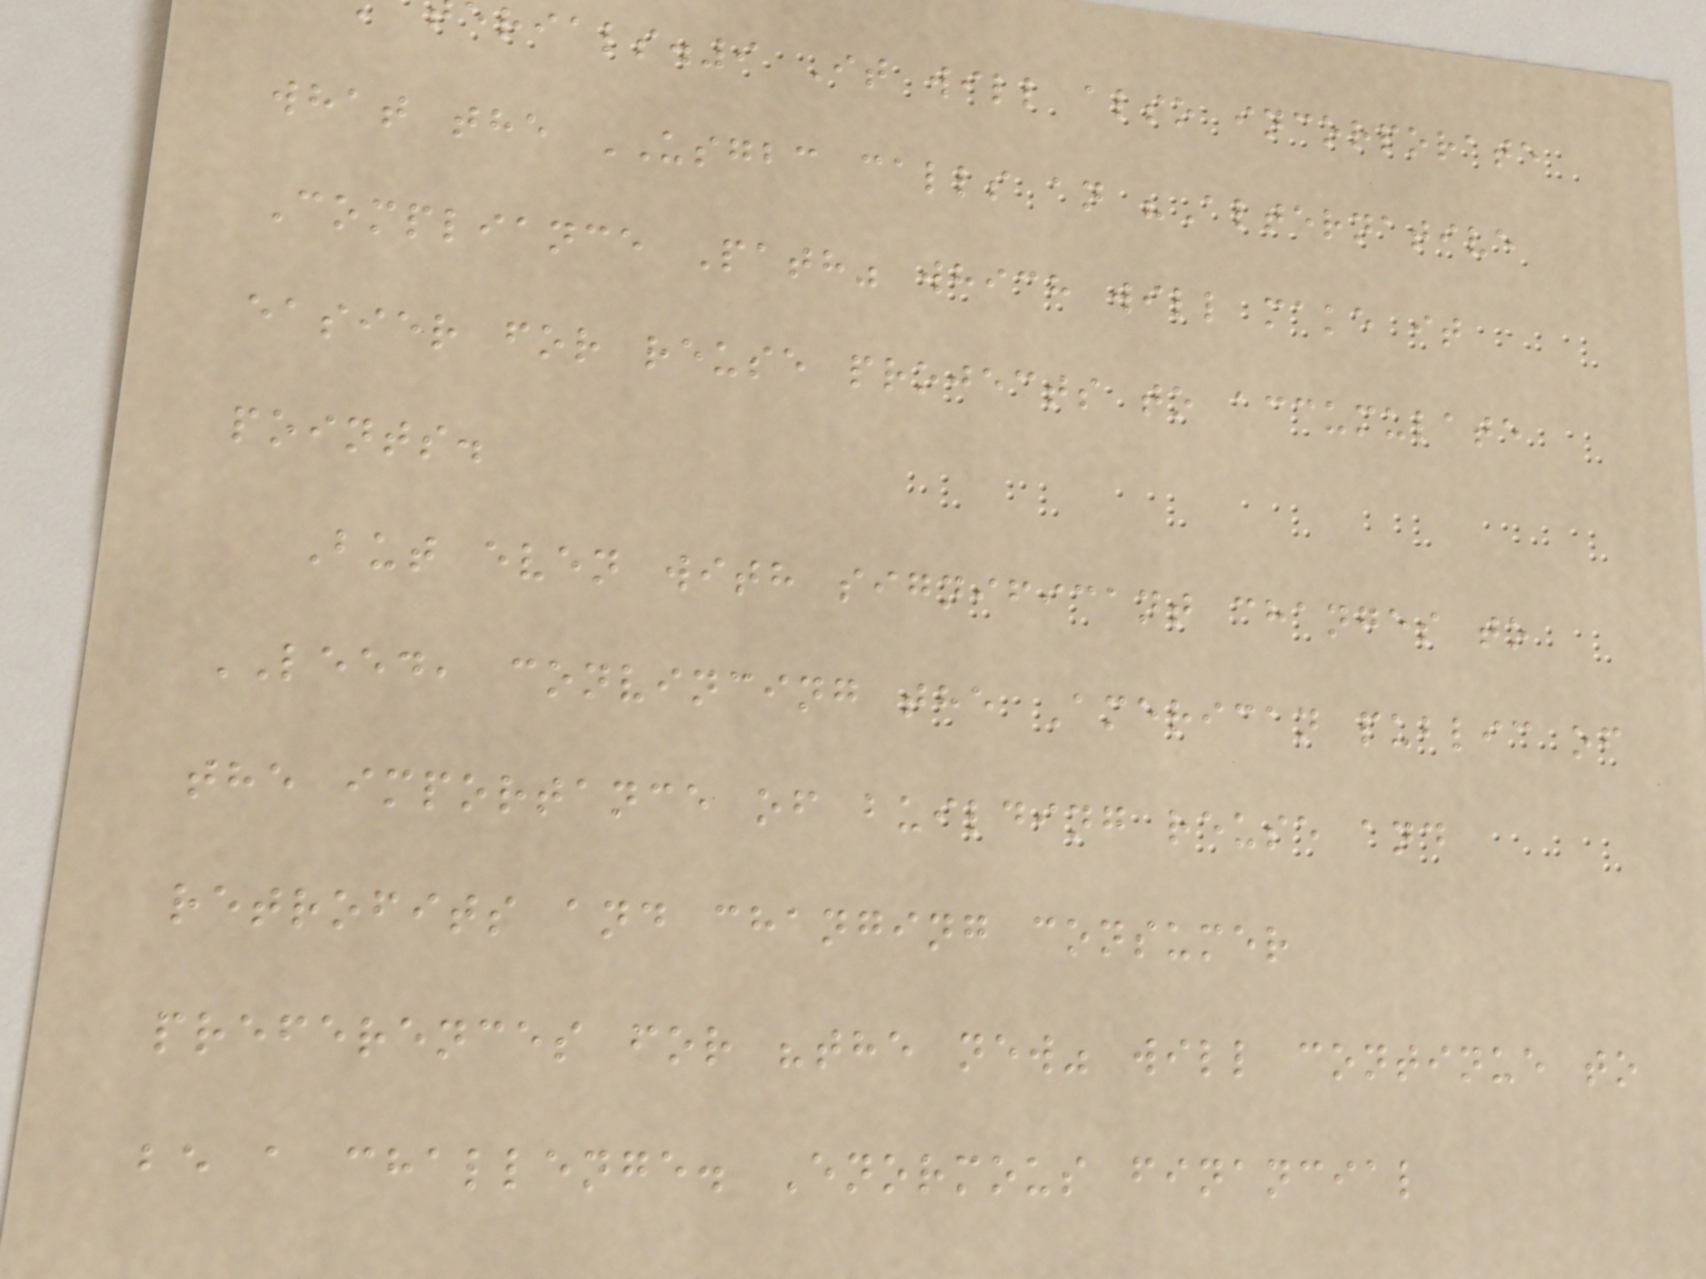rials.9 It will also incorporate
what the USGBC calls an "Alternative
Compliance Path" which will make it
easier for reuse projects to accumulate
points.
But even with significant changes to
LEED, convincing the American public of
the importance of building reuse and
retrofits and changing consumer
preferences for "the new" will continue to
be a challenge. Enormous financial
